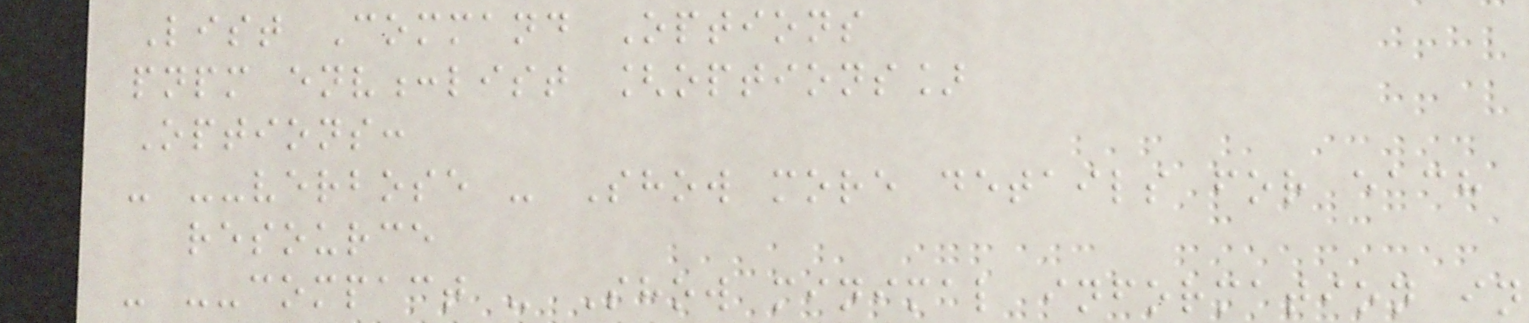List Command Options
pnpm env:list [options]
Options:
- --verbose - Show more details for each
resource
- --compact - Show minimal information in
